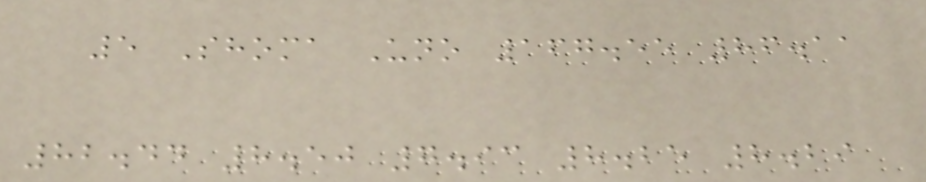5 Shoma Uno 167.55 86.11
82.44 8.50 7.93 8.25 8.29
